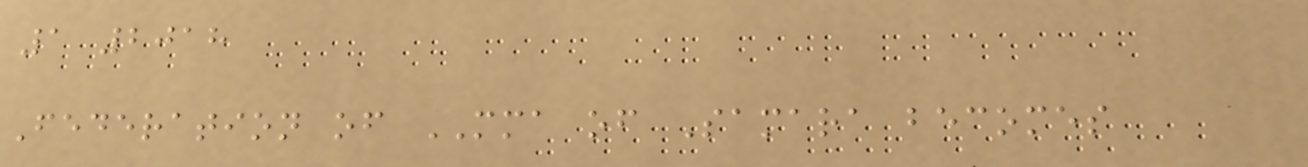1 2018
Federation of MMA of Samara becomes
